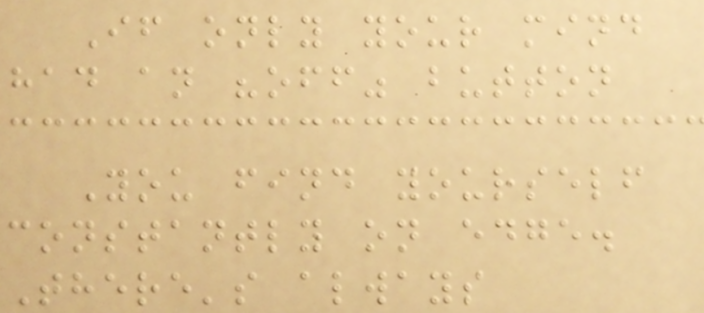If only your mind
had an "off" button
You find yourself
constantly on edge.
There's always
